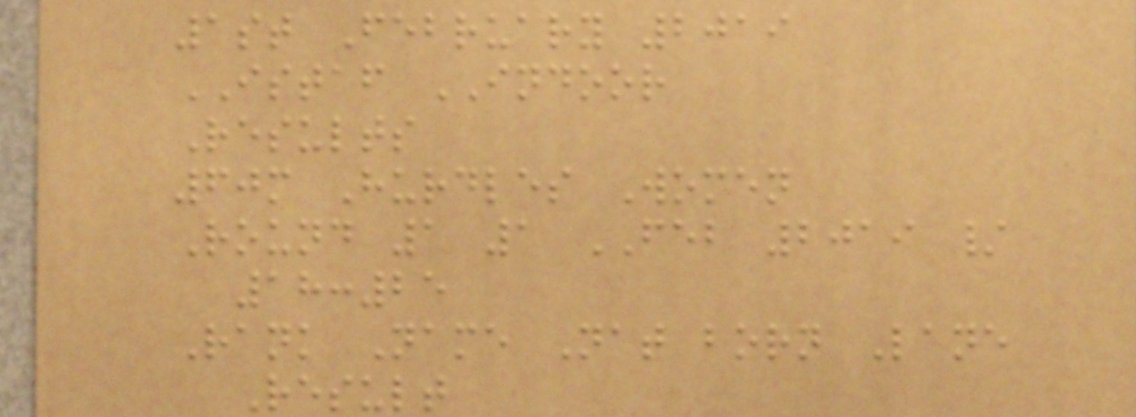1st February 2019
ISTAF INDOOR
Results
60m Hurdles Women
Round 1 1 FEB 2019 /
18:25
Rank Name Nat born Lane
Result
